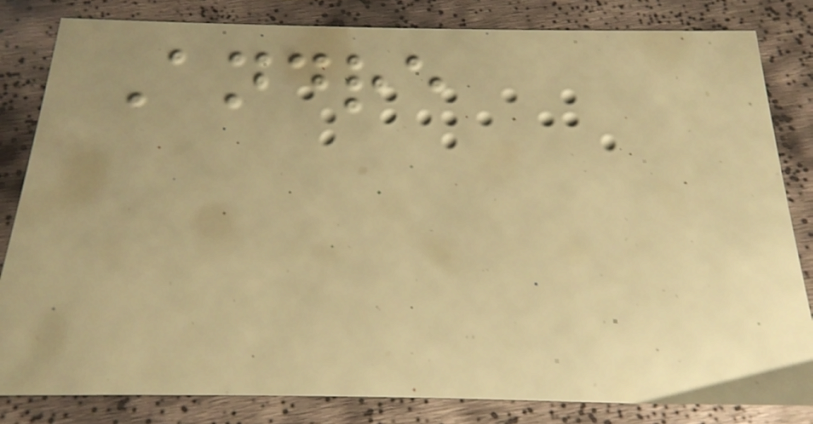Andre
